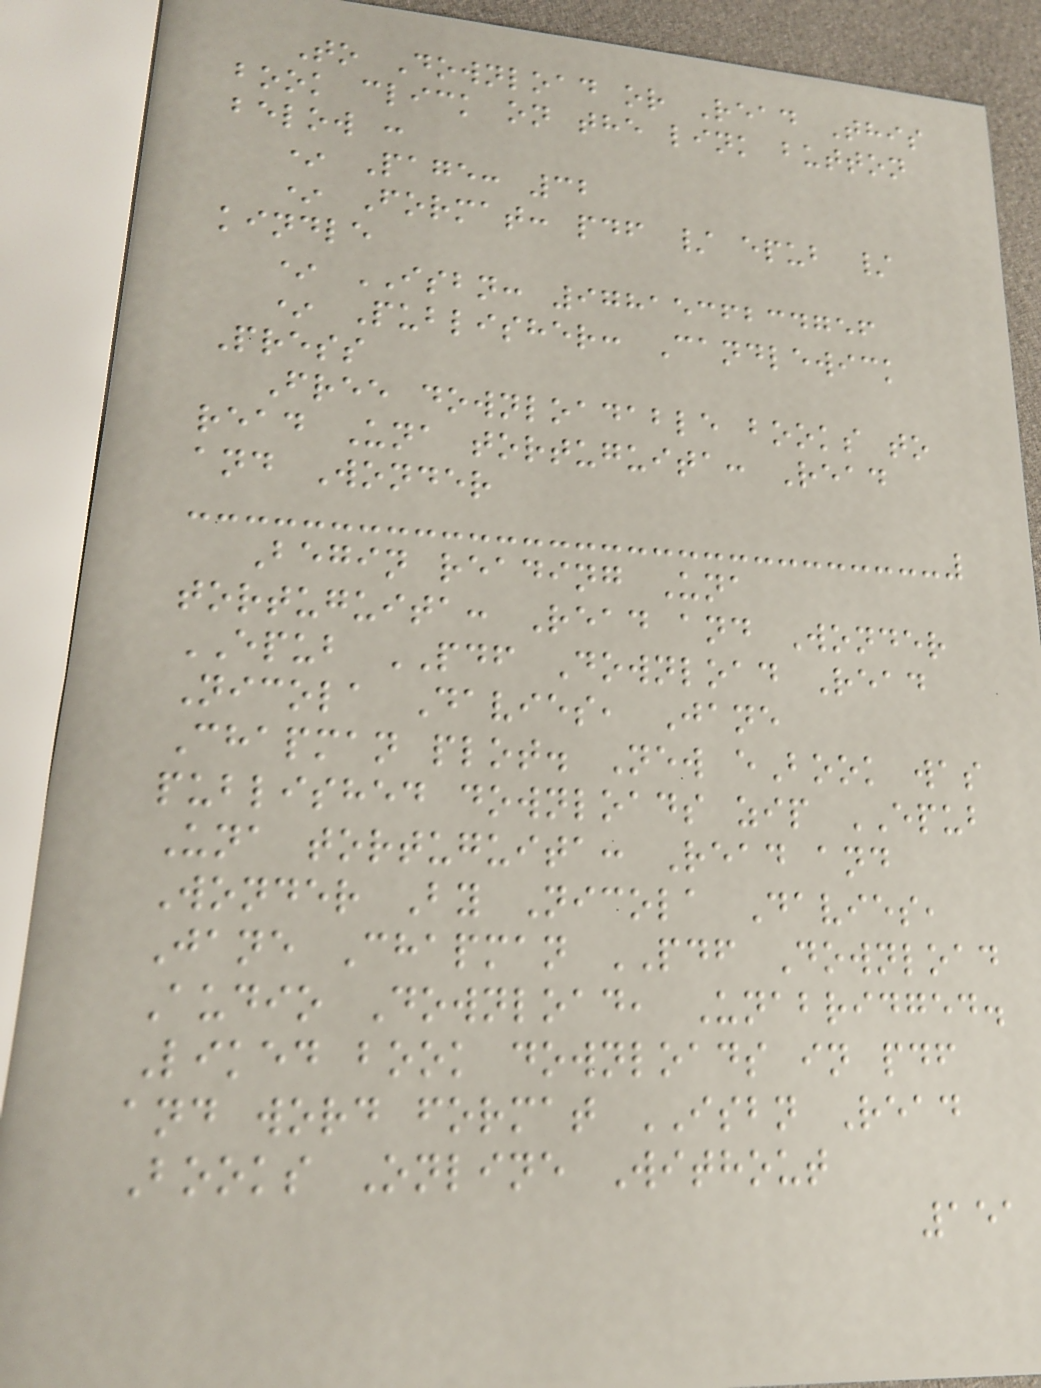To Download or Read This
book click on the link button
below :
* Page: 32
* Format: pdf / epub /
kindle
* ISBN: 9781536234756
* Publisher: Candlewick
Press
Free downloadable books to
read Una tortuguita: Read
and Wonder
Begin reading Una
tortuguita: Read and Wonder
EPUB PDF Download Read
Nicola Davies, Jane
Chapman plot. New eBook was
published downloads zip EPUB
Una tortuguita: Read and
Wonder By Nicola Davies,
Jane Chapman PDF Download
Audio Download, Unabridged.
Liked book downloads in pdf
and word format ISBN Read
Books Online Without
151
